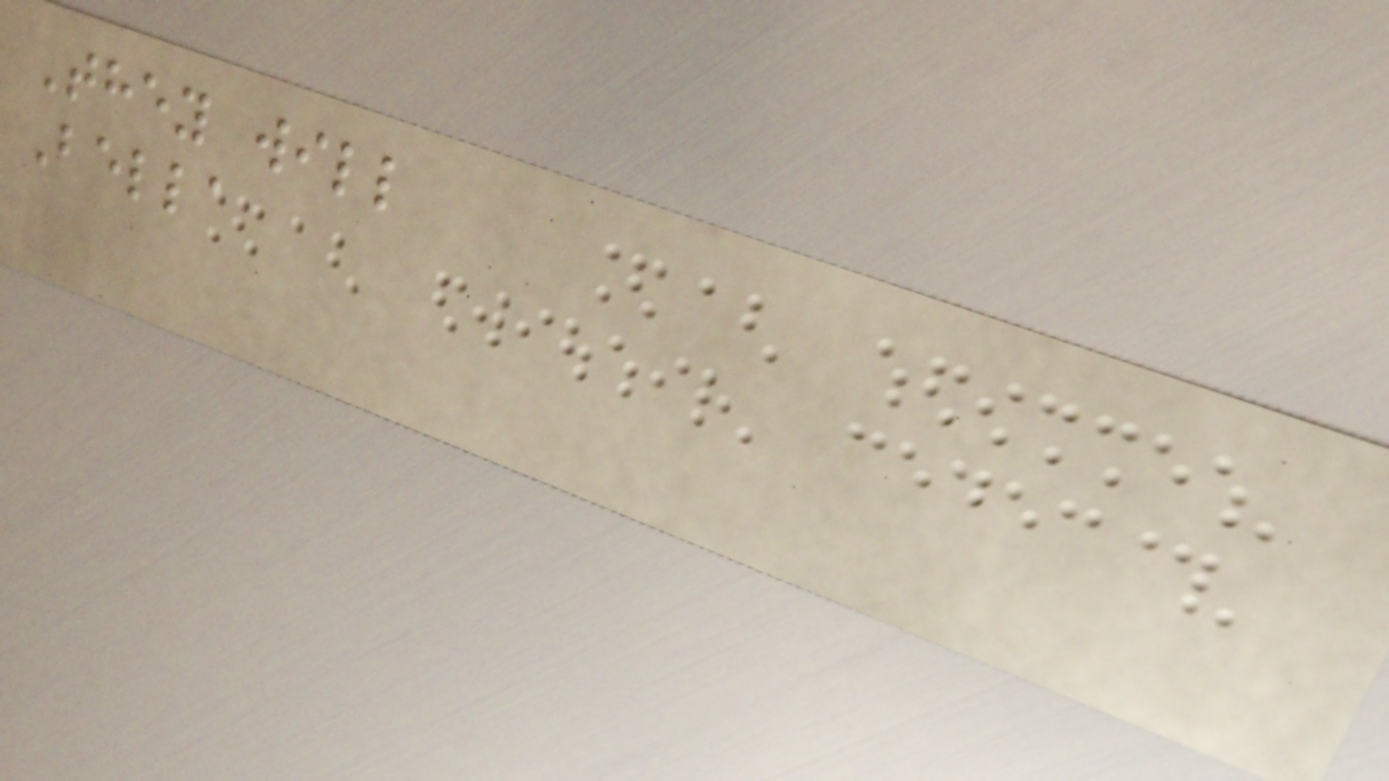They will
Bella
